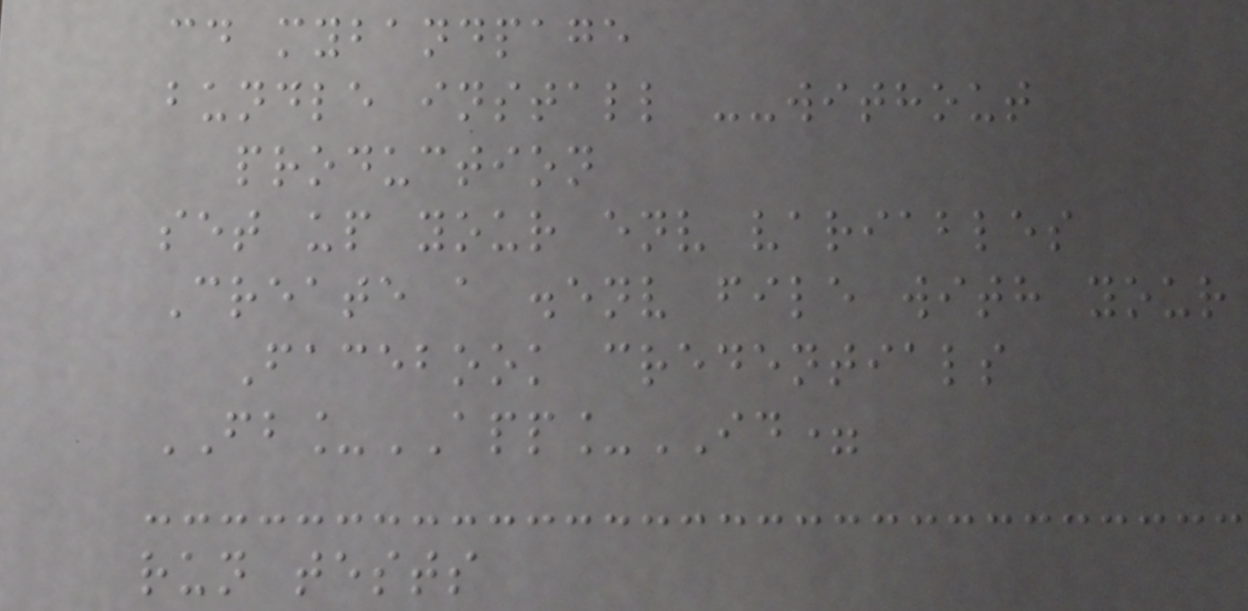cd mybandpage
bundle install --without
production
set up your env variables
Create a .env file with your
Facebook credentials
FB_APP_ID=
run tests
